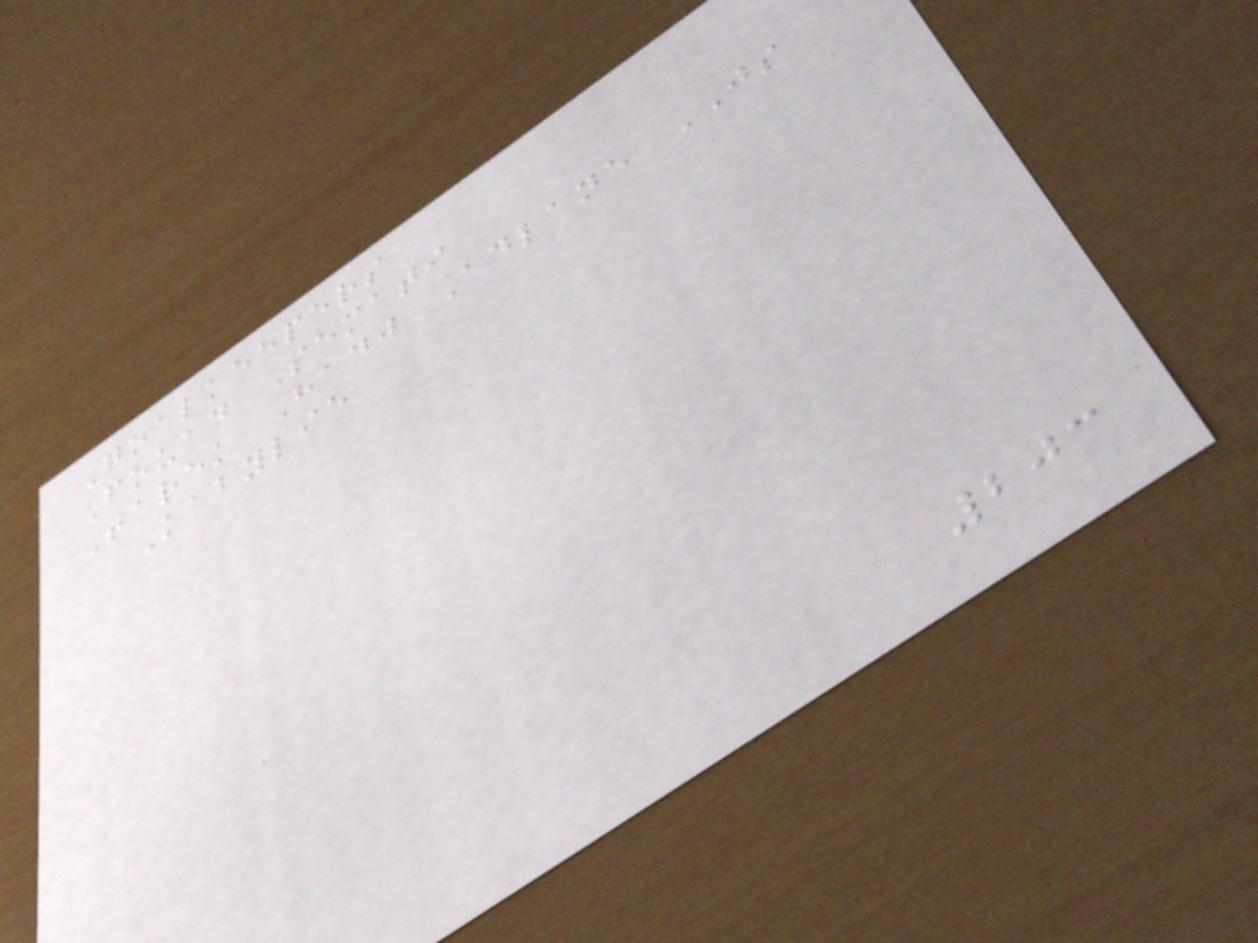Goalkeepers
Fouad Semati
Tarek Hadj Adlane JS
Kabylie
203
